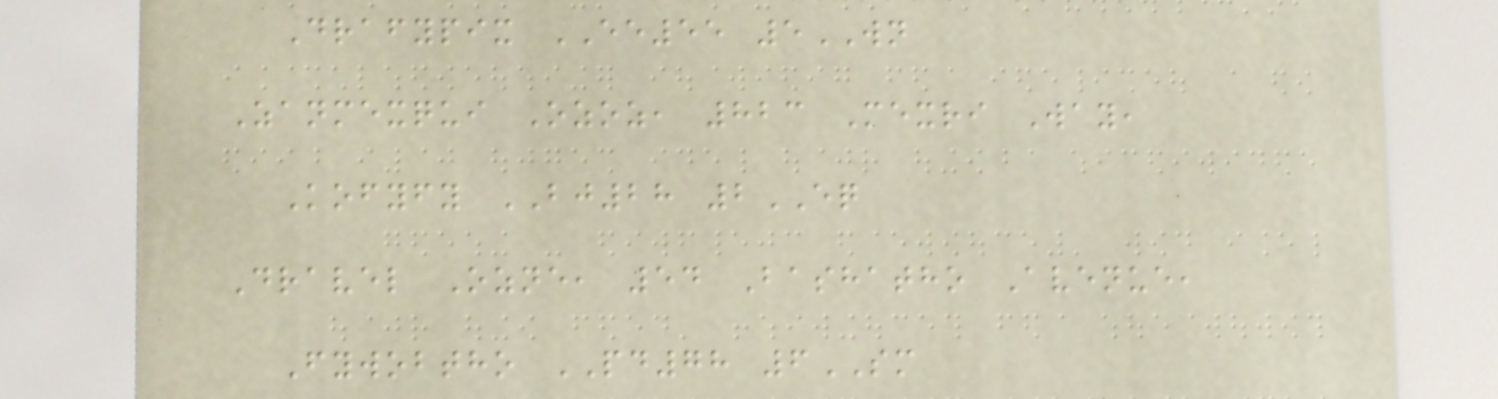Drafypix EE55 5WN
Zanmexqui Ozoz, 823 Mexri Way,
Kofyfy BJ28 2EQ
Dravel Ozne, 54 Bashatho Avenue,
Fywobtho PD78 6SM
